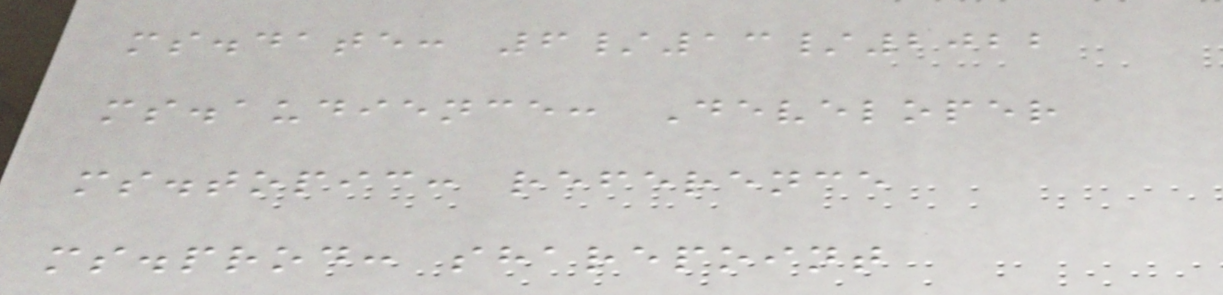ms.date: 6/13/2022
ms.audience: Developer
ms.topic: reference
ms.prod: sharepoint
